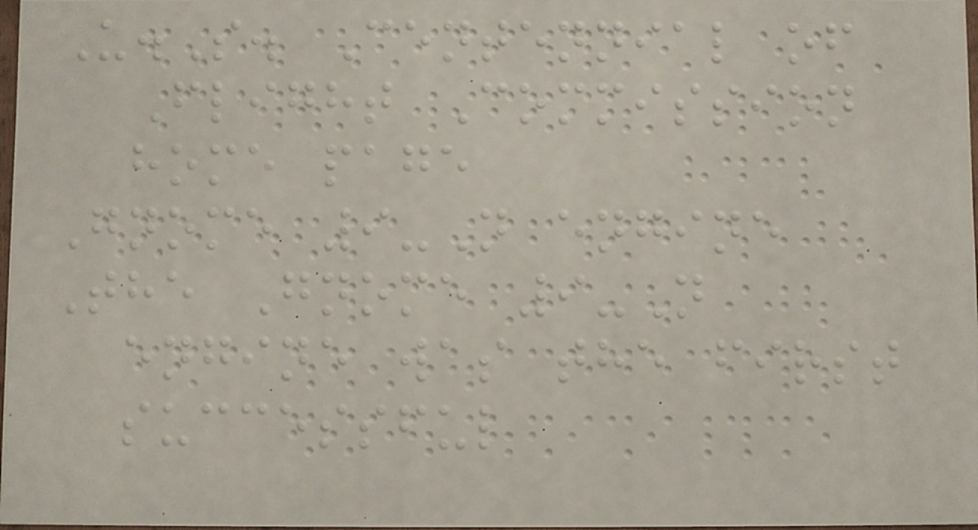U.S. Centennial of
Flight Commission
home page
Gnome 9-N engine
The Gnome 9-N
engine was the first
successful
